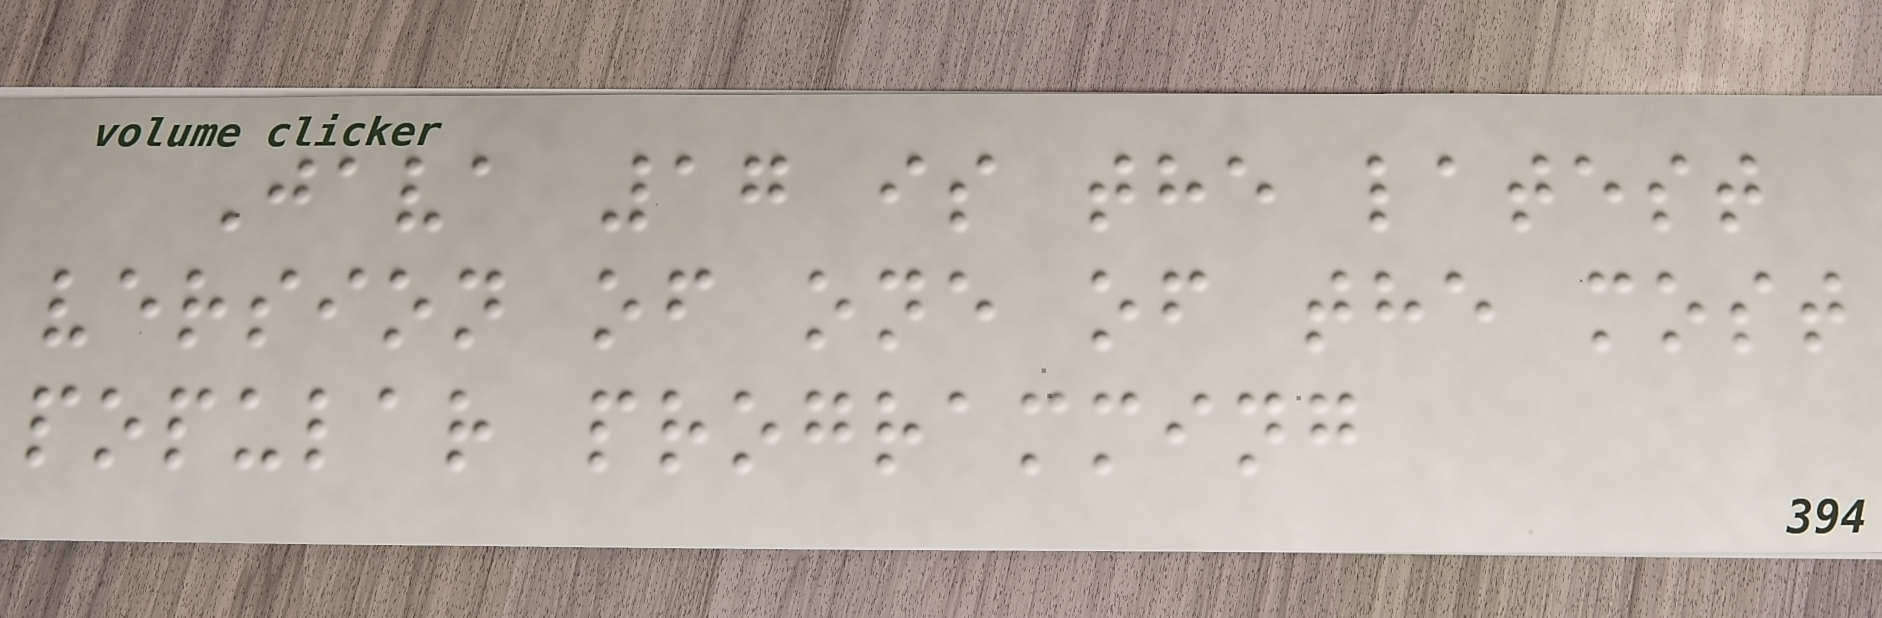Java 17 is the latest
version of one of the most
popular programming
